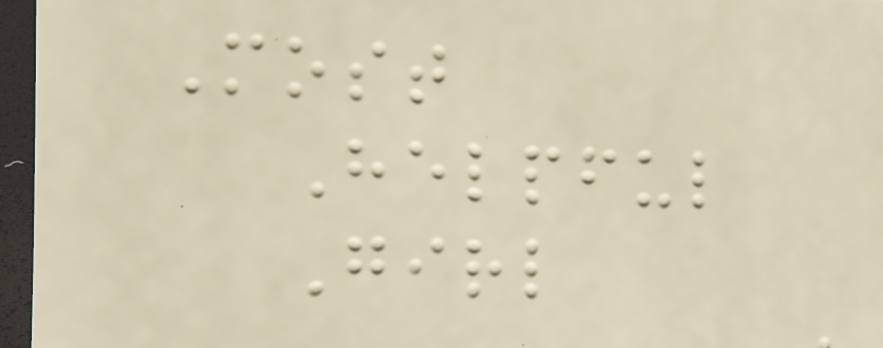Most
Helpful
Girl
